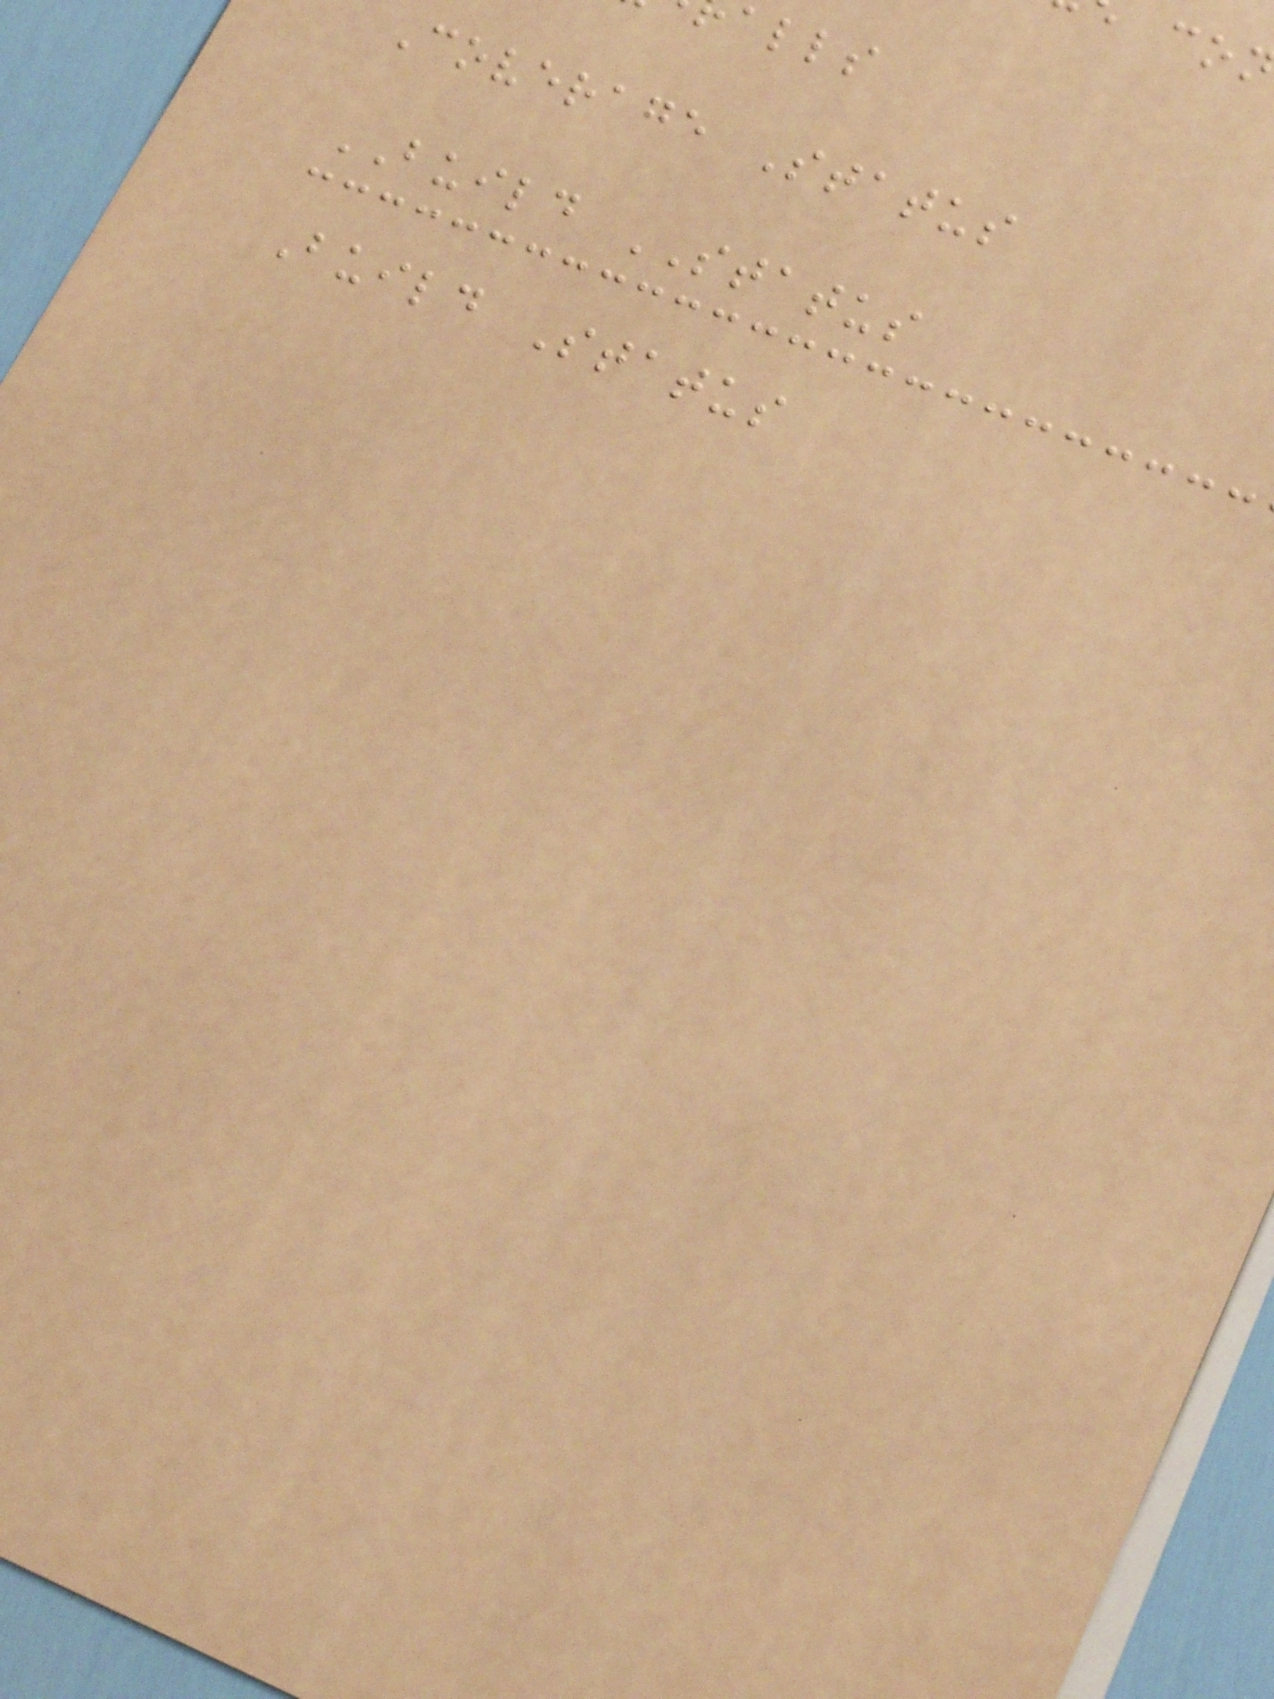alls
Coverage Status
BUILD STATUS
Build Status
